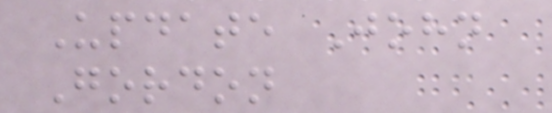Update John
Gordon
